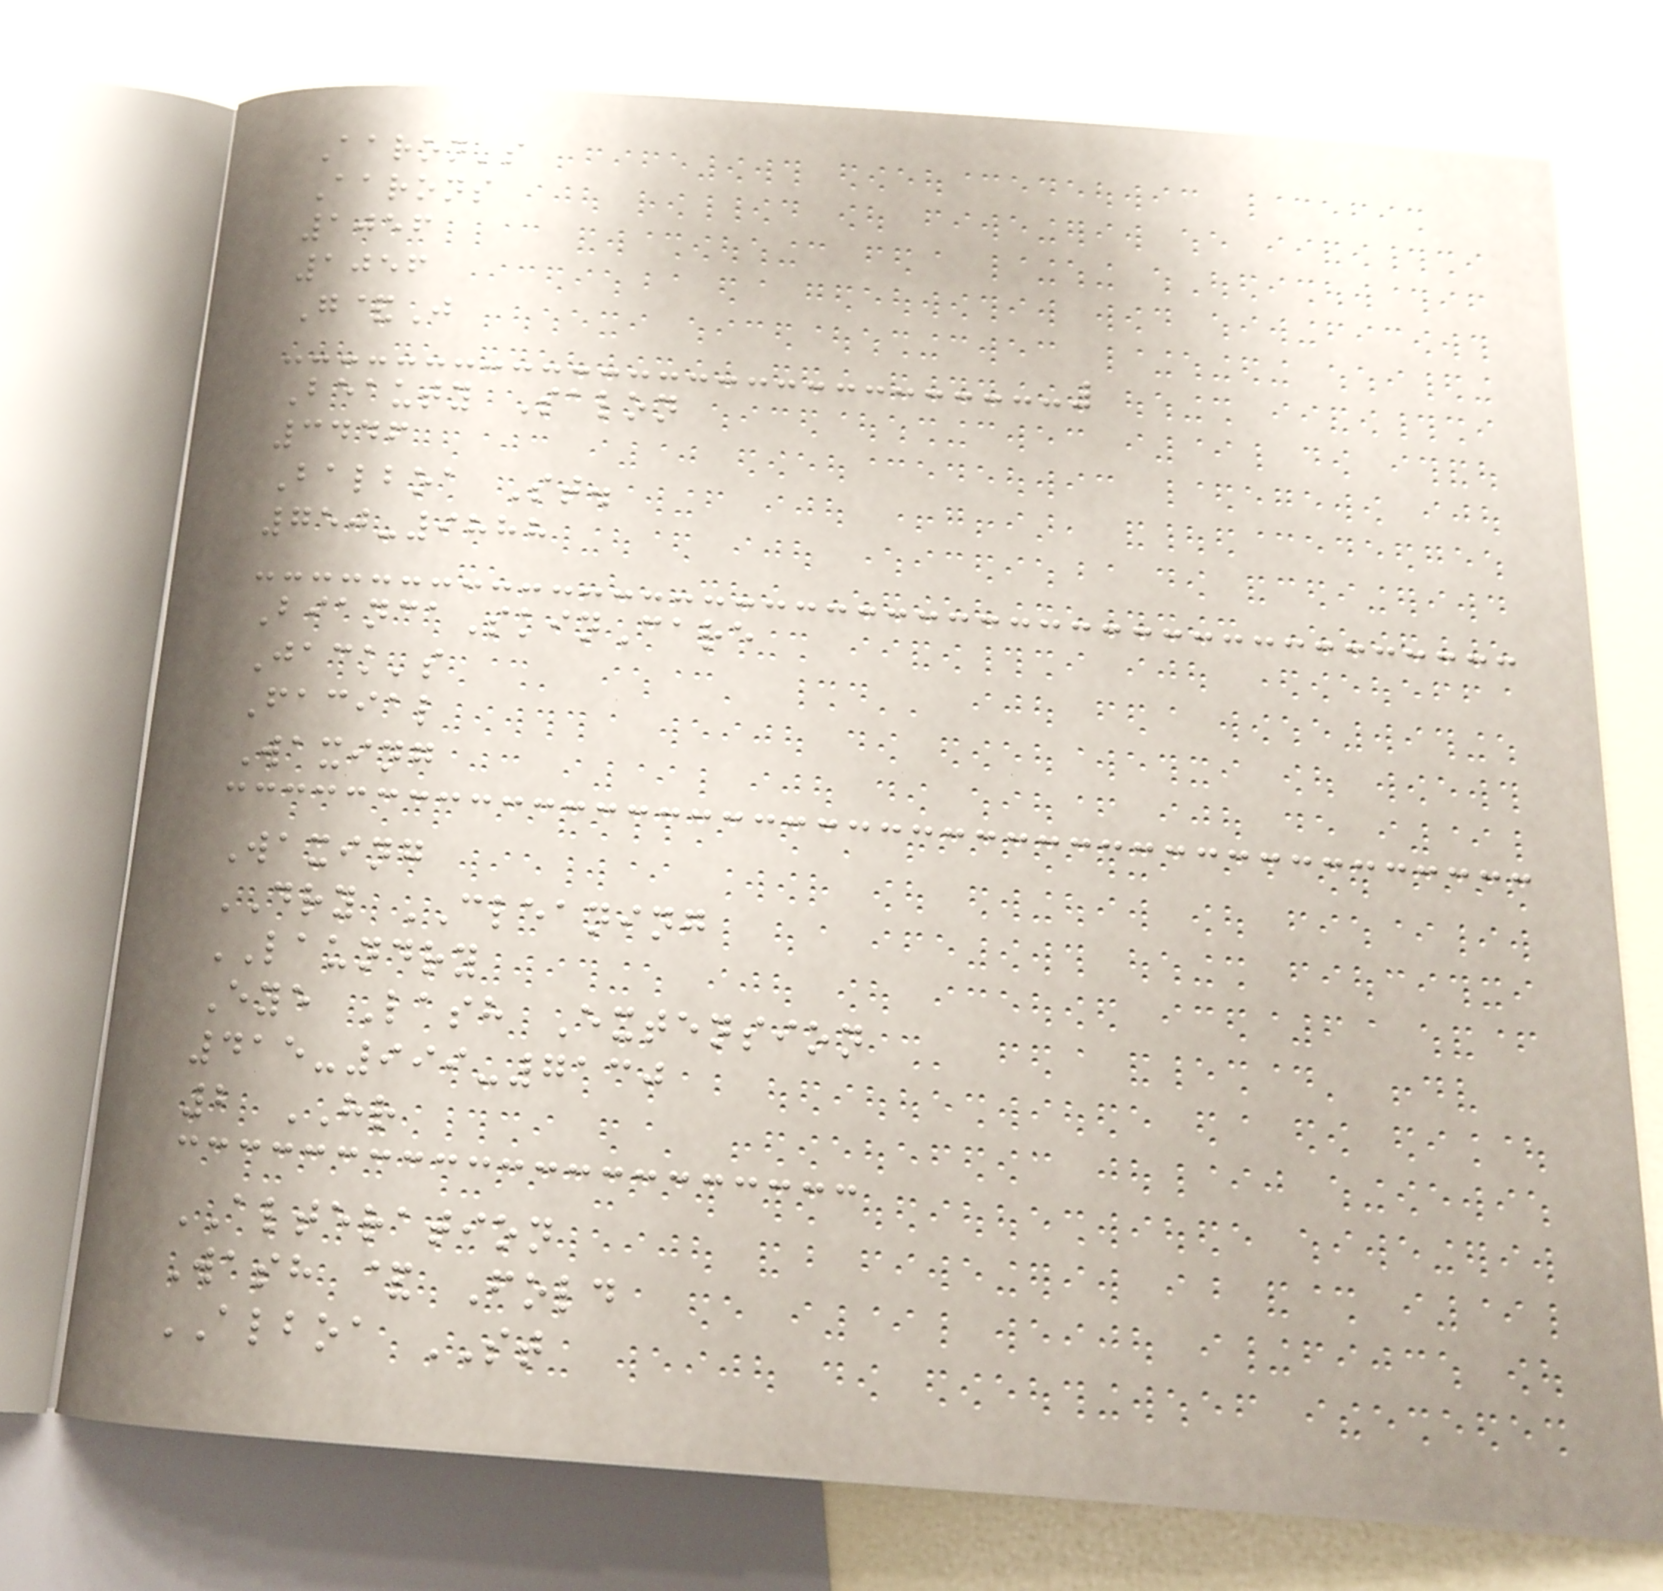Aaron's
Aarons
1056
1056
G&J
Beauty Salon
3446
Balboa St.
750-9888
BiancaSkinCare
Jack's
Facial
Waxing
Waxing
DRY CLEANING
LAUNDRY
Eye Lash Extension
415-999-7130
2 HR
ALTERATION
Wash & Fold
ALBOA ST
